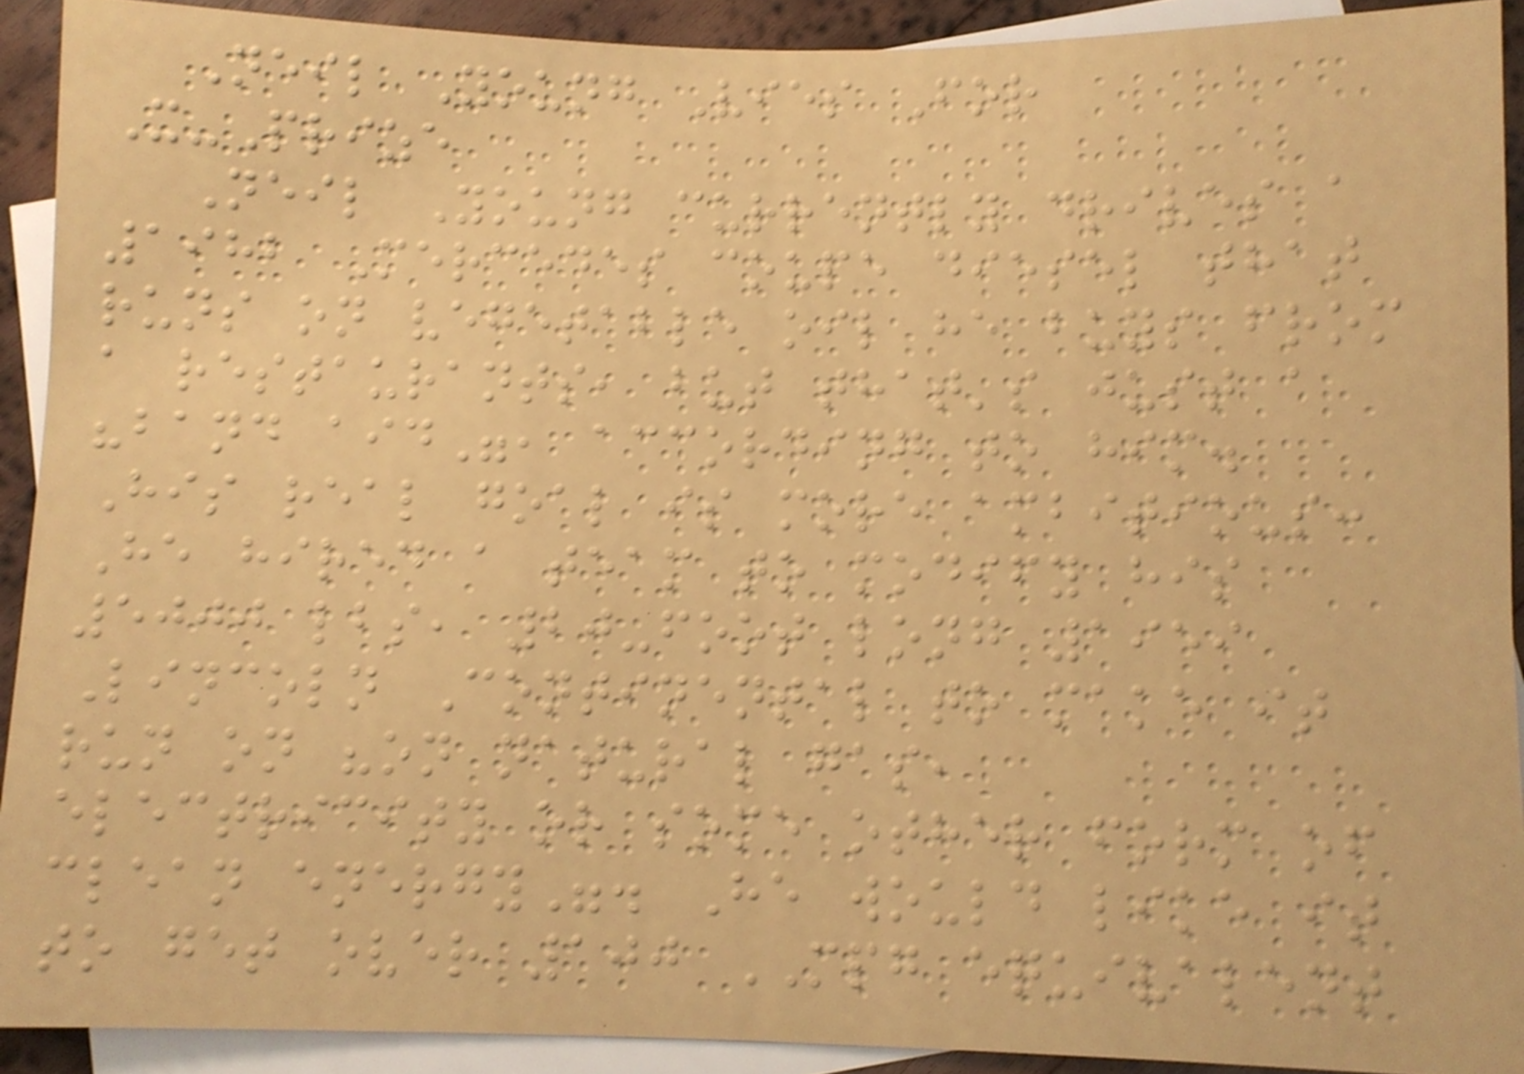Neil Young Vies For
X-Prize
Neil Young currently drives a
1982 Mercedes coupe diesel that
runs on vegetable oil he buys from
a restaurants, but that's just a
"band aid", according to him.
His real goal is more ambitious:
He hired a team to modify his
5000 lbs, 20-foot long 1959
Lincoln Continental to make it
run on "on natural gas,
electricity or some other form of
clean energy". He would like it
to get over 100 MPG equivalent
